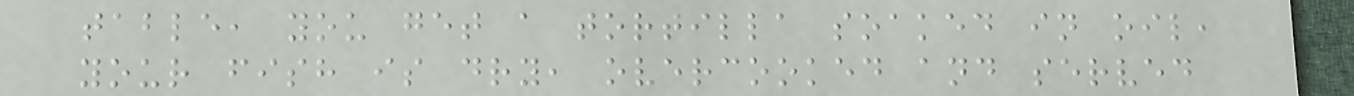table, you get a tortilla soaked in oil,
your fish is dry, overcooked and served
